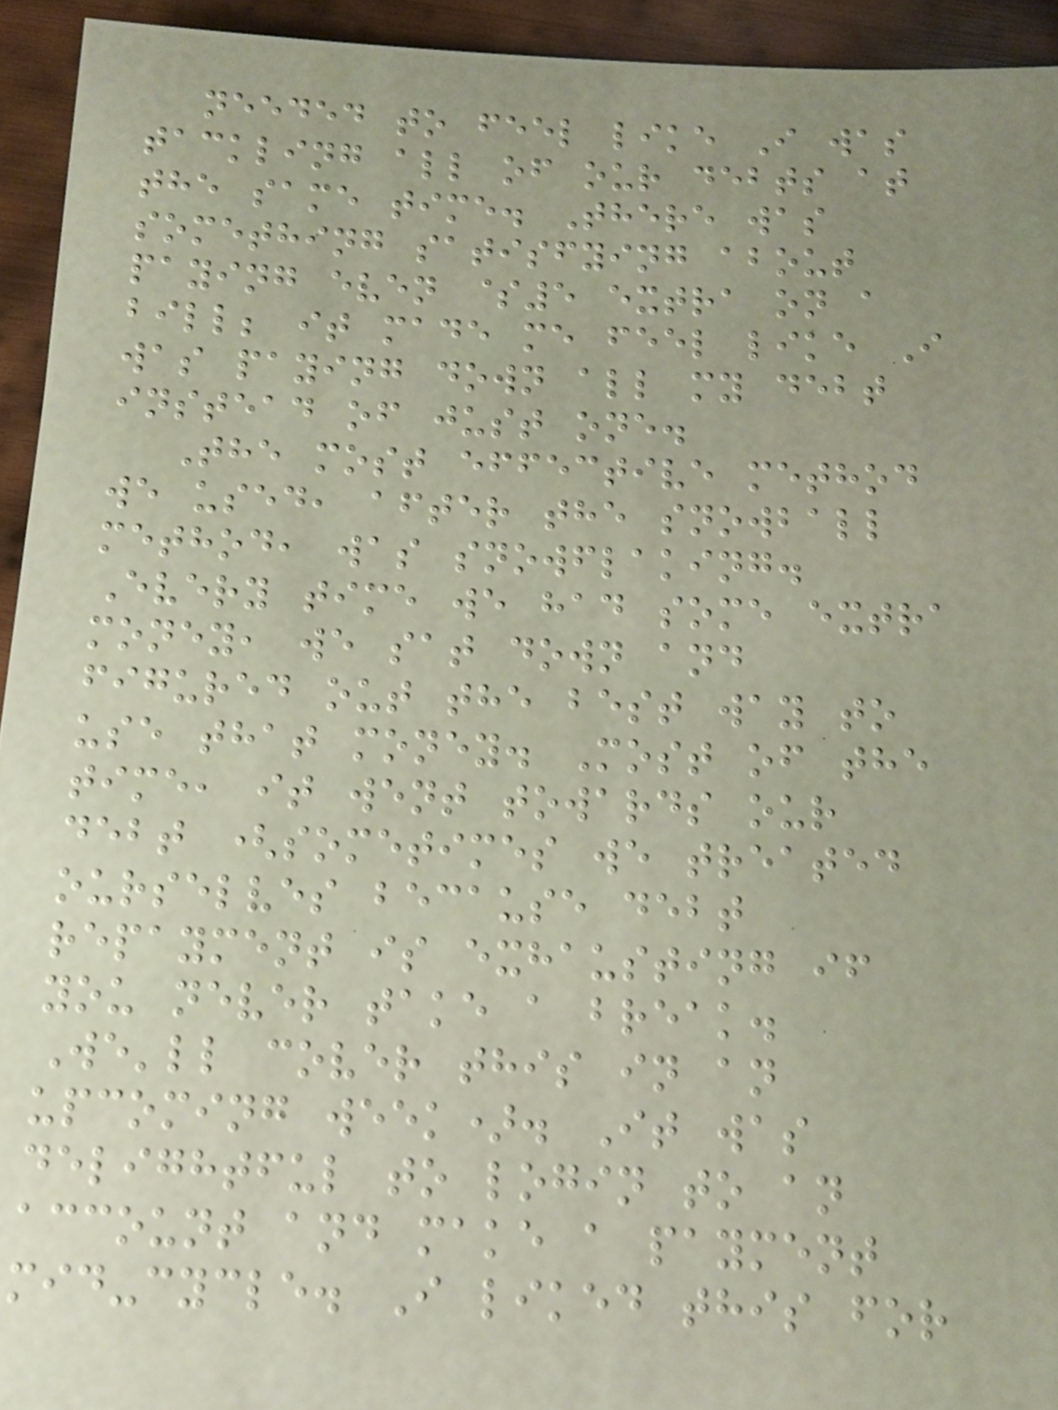needed to feel like I was
tackling all of our debts at
the same time. There was
something satisfying about
paying even $5 extra on a
bill; it made me feel like I
was paying down all my debt
instead of just one.
The most effective method
we used, after the snowball
method, was snowflaking.
Every time we had some extra
money, we sat down and
figured out the best way to
use that money. Most of the
time, it went towards our
debt (sometimes we treated
ourselves because debt
repayment is exhausting if
you never take a break.
We'll cover this in an
upcoming week). It was
delightful to login to an
account and make a payment
mid-cycle. I liked this for
